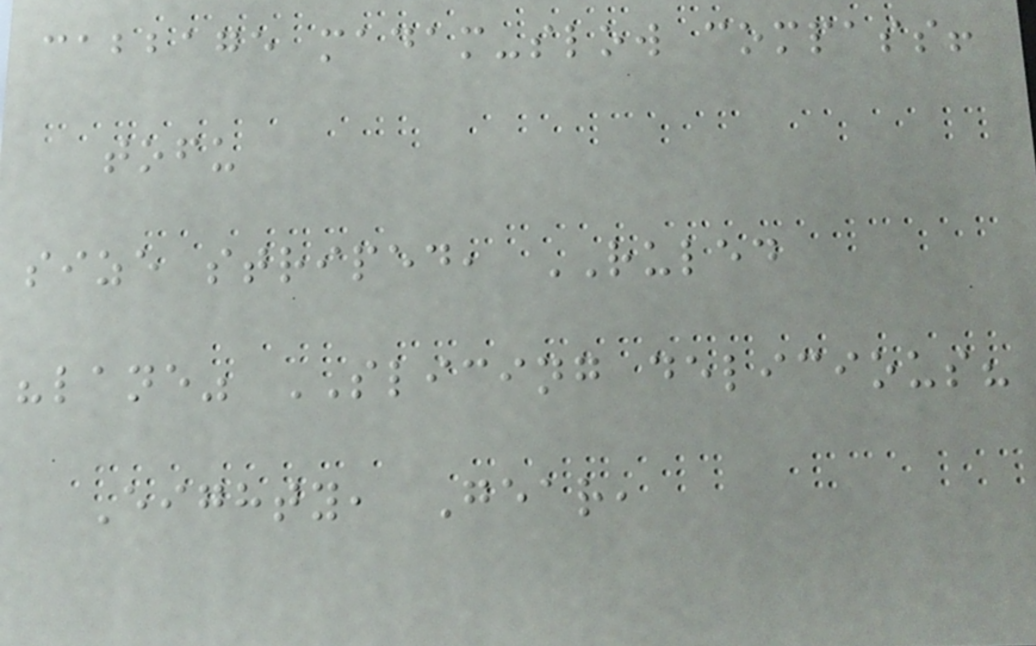cabbage madam-slow compass!
tofu
size striped, RULED
"lane" SLICING delicious?
Eighty, Gear,
